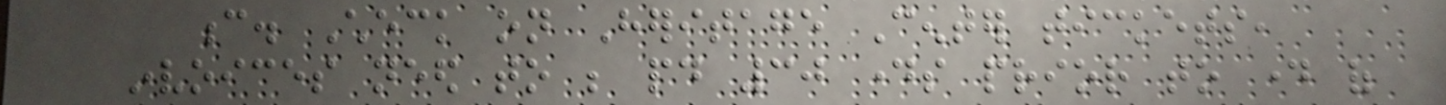c. Check on Heritage Center tickets,
invoices need to be paid 30 days prior to day of
